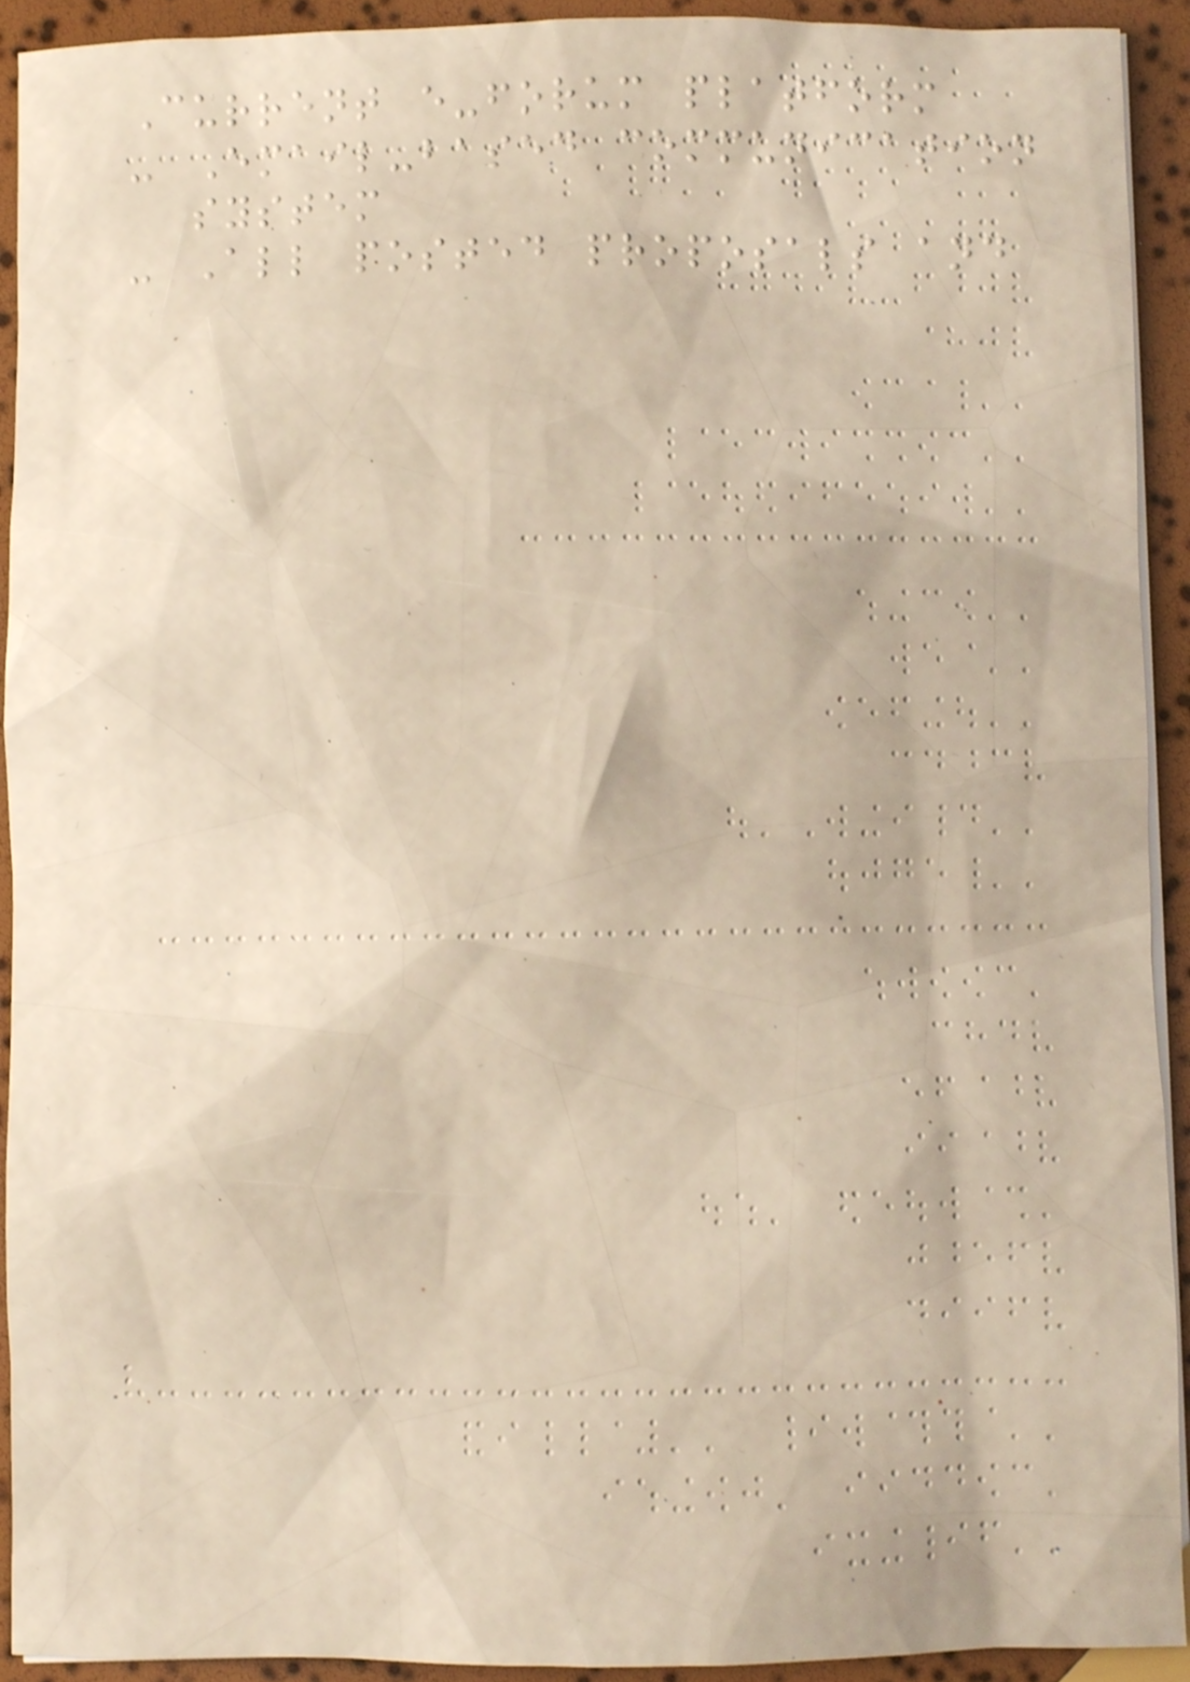Current e-forum platform
- Email-based communication
system
- All posted proposals and
